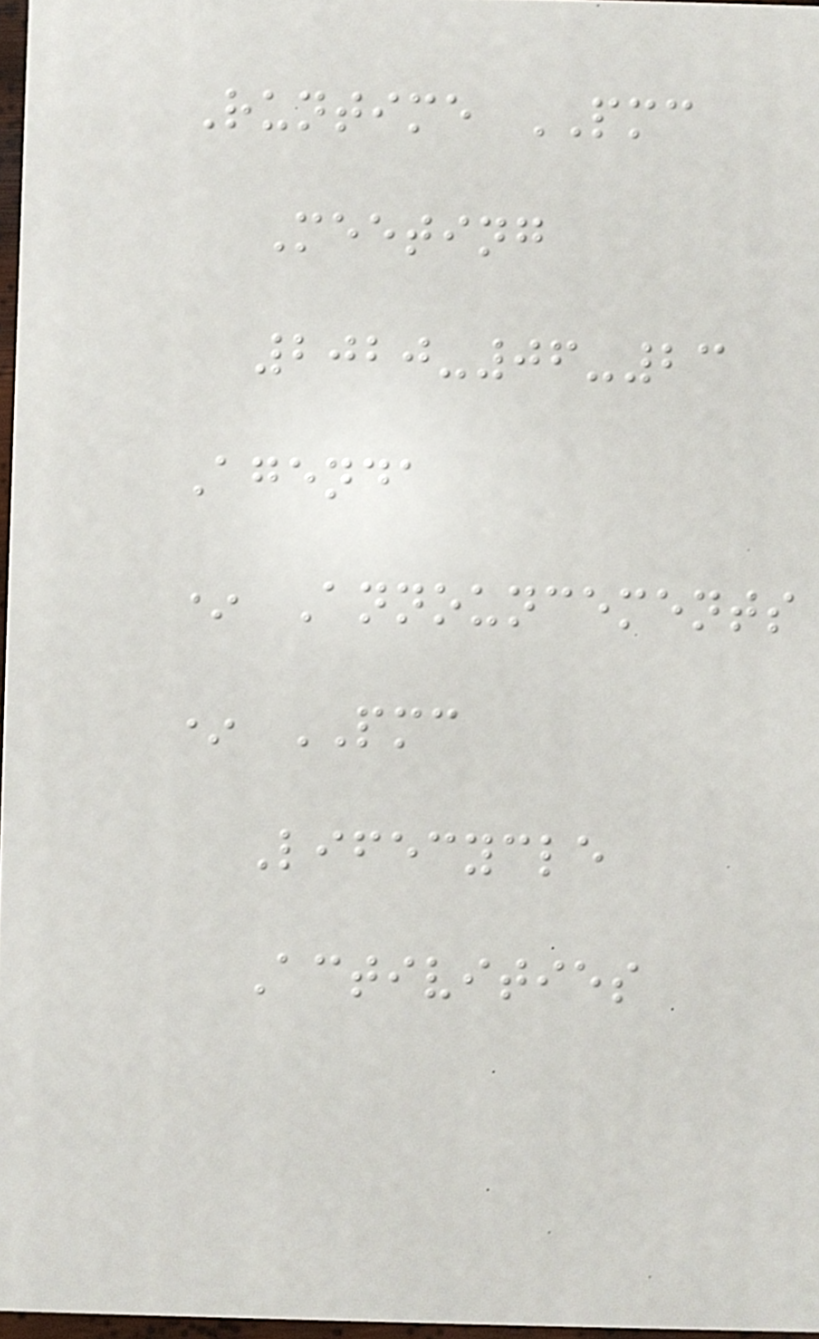Runtime PMC
Meeting
2020-06-23
Agenda
* Announcements
* PMC
Lifecycle
Activities
